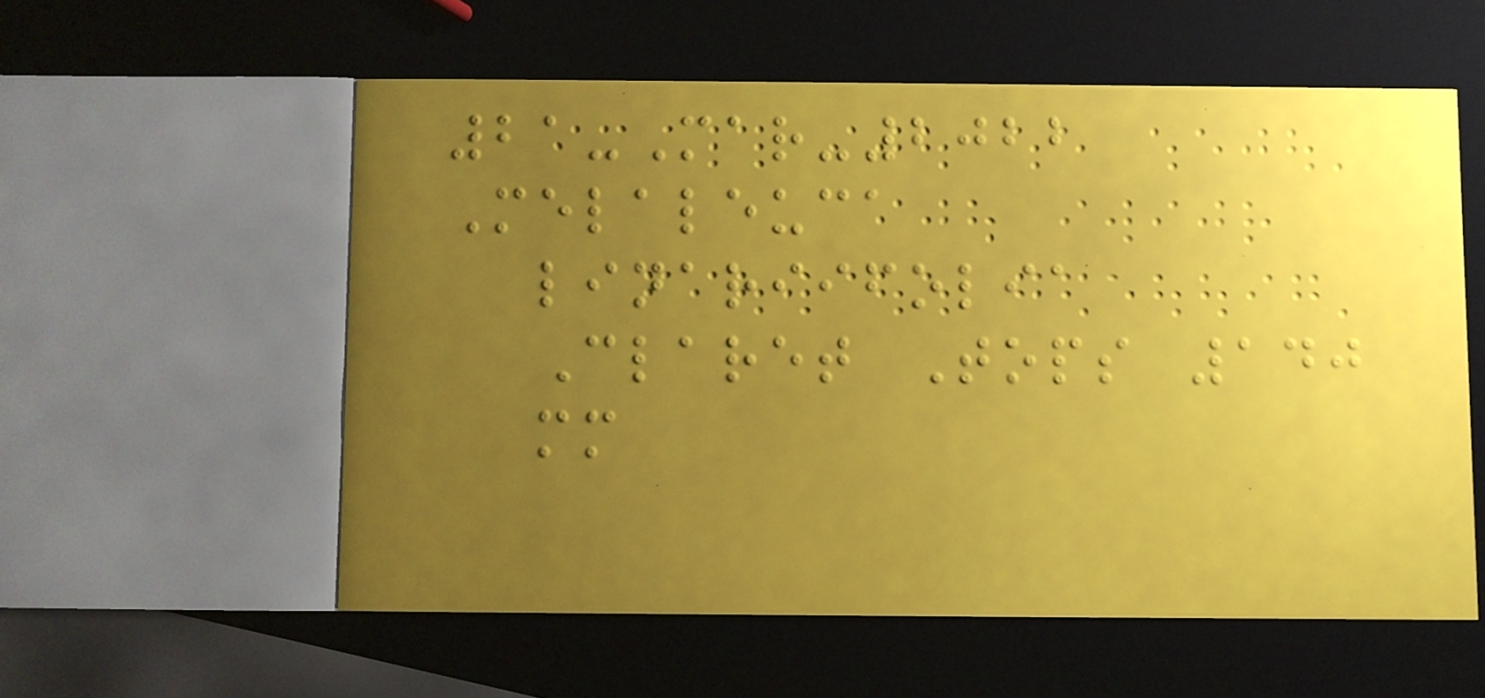21-Mar-2022
Melaleuca
linariifolia
Claret Tops 140
mm
